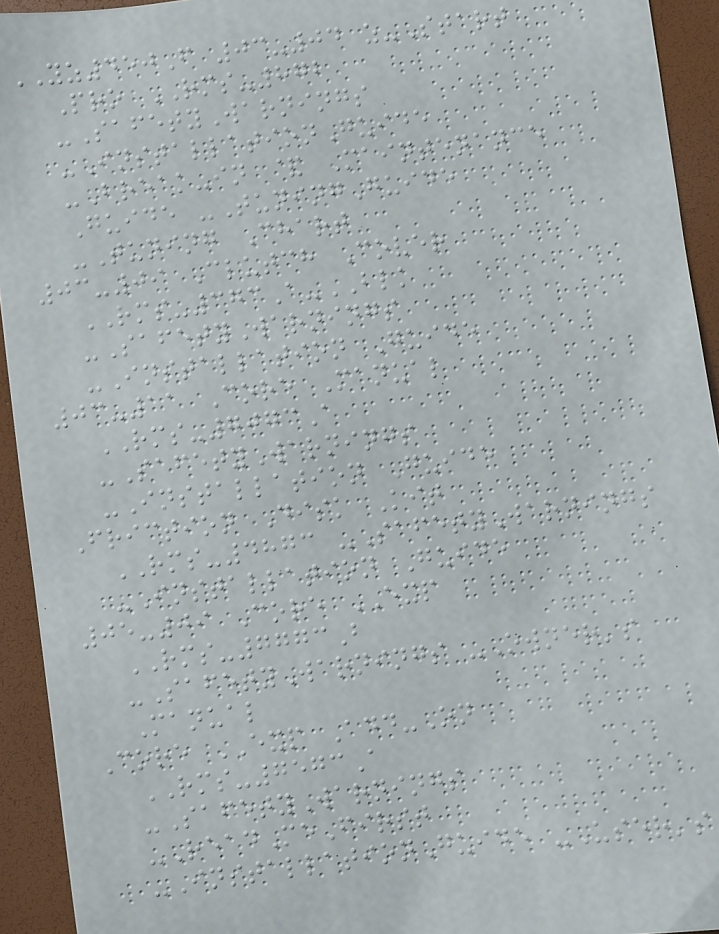YZ450F 03-04 z-Start
Pro RMS-872
-SafetyWarnings
-InstallationGuide
-Break-in & Maintenance
Guide -TuningGuide
-Tuning Chart
03-09 Clutch Cover
RMS-373A-BLK
-SafetyWarnings
-Installation Guide
03-11 Core Manual
RMS-7073A
-SafetyWarnings
-Installation Guide
Friction Disk Kit
RMS-4873 -SafetyWarnings
-Installation Guide
05-09 Core EXP
RMS-7773B
-SafetyWarnings -Owner's
Manual
Core EXP Add-On
RMS-7573A
-SafetyWarnings
-ReadMeFirst
-InstallationGuide -User's
